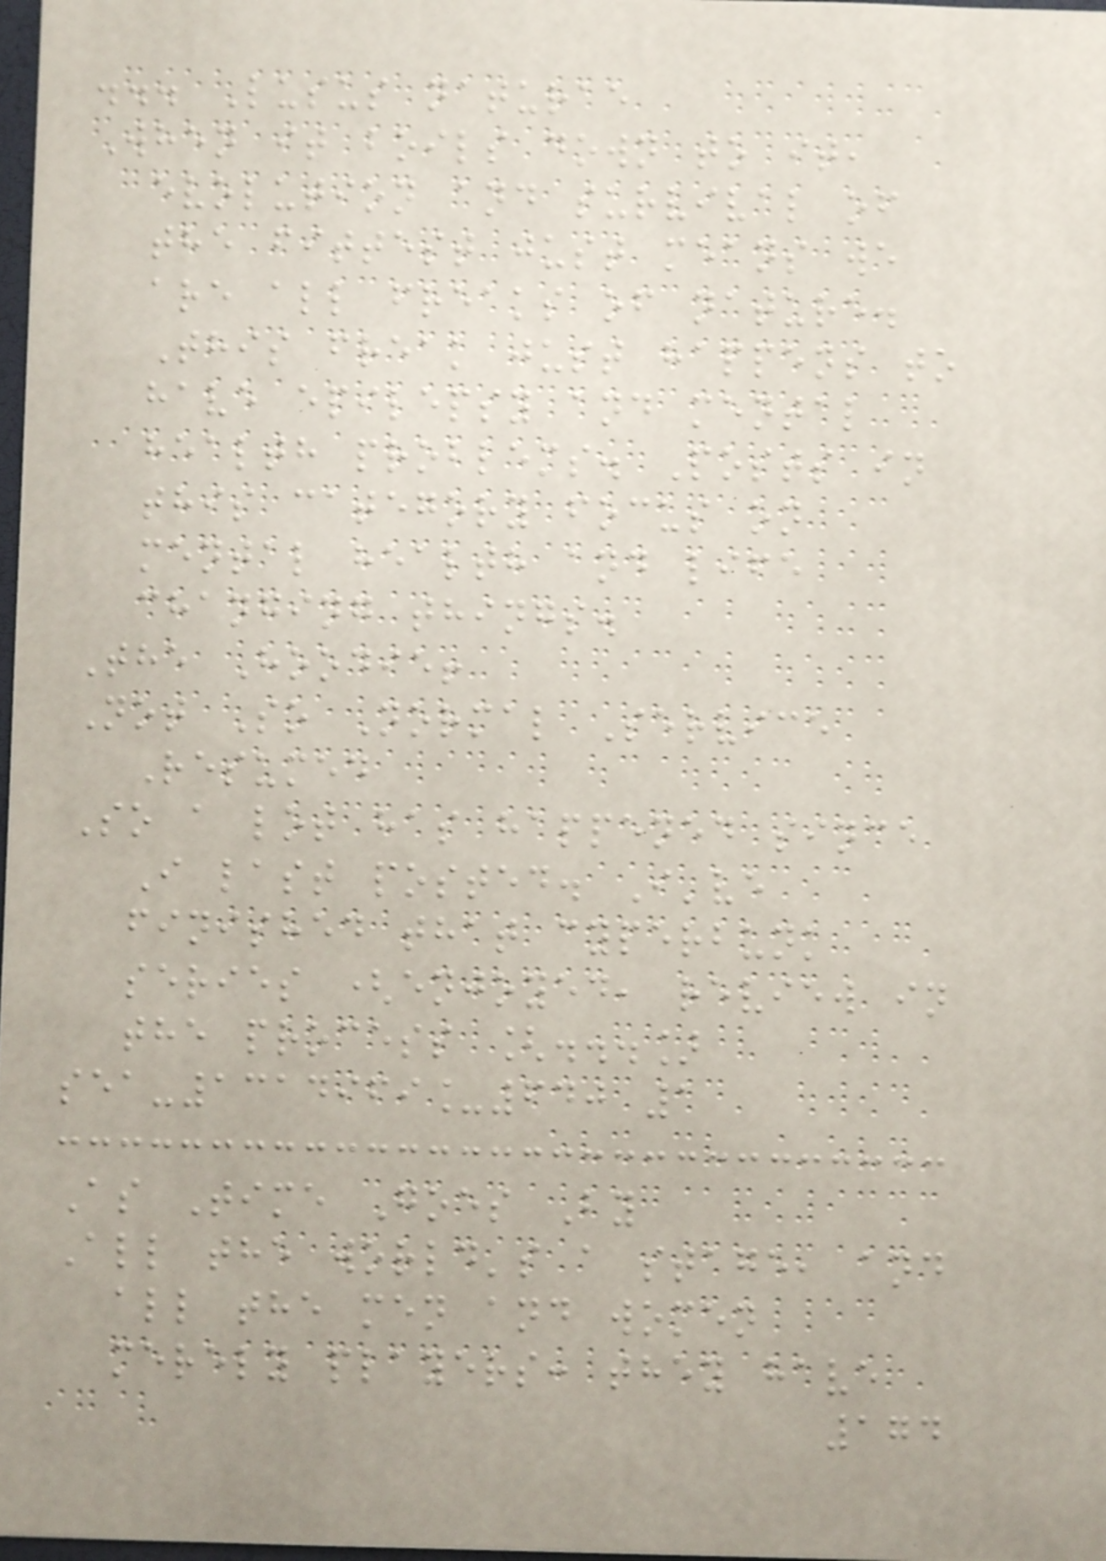... Lusus naturae
When it boils down to it,
evolution and survival of
the fittest just means we
are all freaks of nature.
This freak just happens to
have epilepsy and mental
health problems. Posts in
this category focus on
mental health and life
changing things.
The Hoodie!
Not So Normal Service
Resumed
So a lot has happened since
I last posted. I've
finished that cyperbunk
series (enjoyed, review in
the process [...]
sea-1314969_640 1
As Time Goes By
All the world's a stage, and
all the men and women
merely players: they have
174
